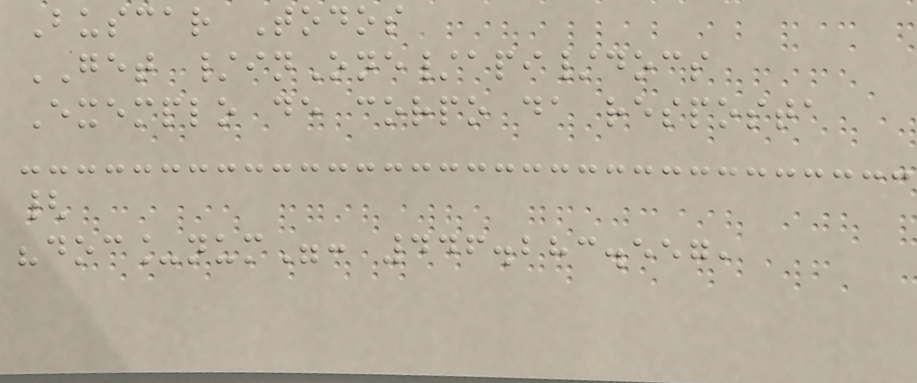Buscar Todos
GET /inOne/api/docs
Exemplo de corpo da resposta
{
"doc_num": 446.283.557,
